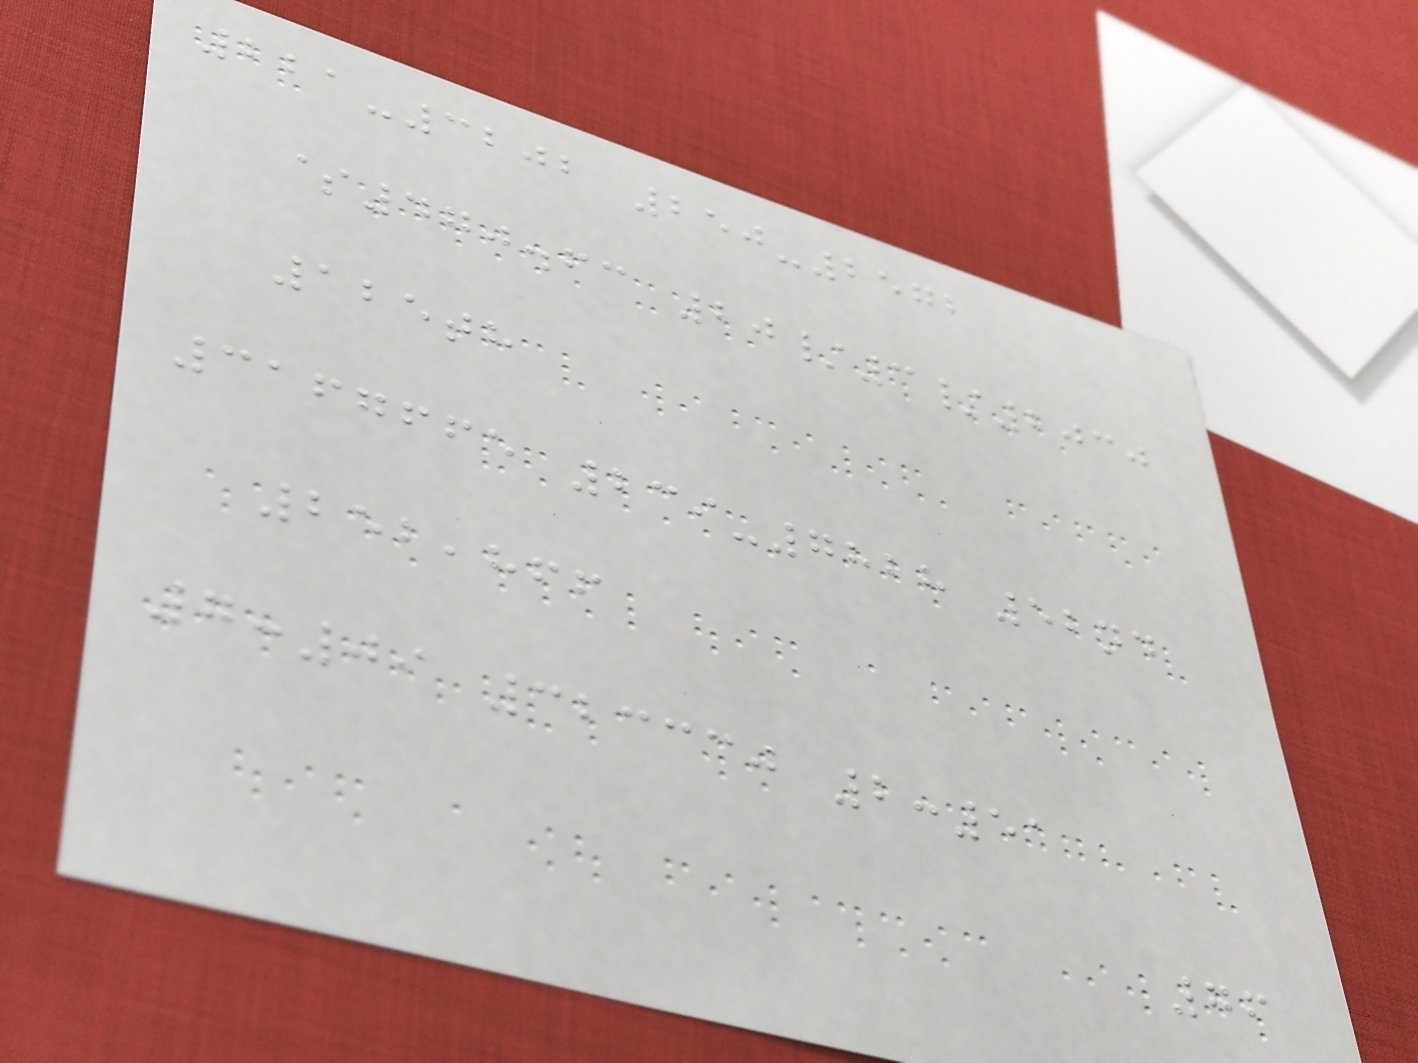221-3202 250-2572
$470.63 20/3/2030
125th
3167665 239-7828 52nd
252,866
7:09 323330 2:51
76
